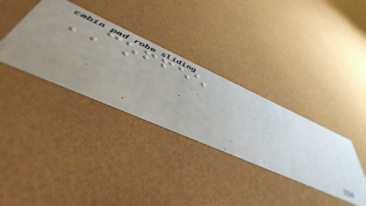COFFEE
